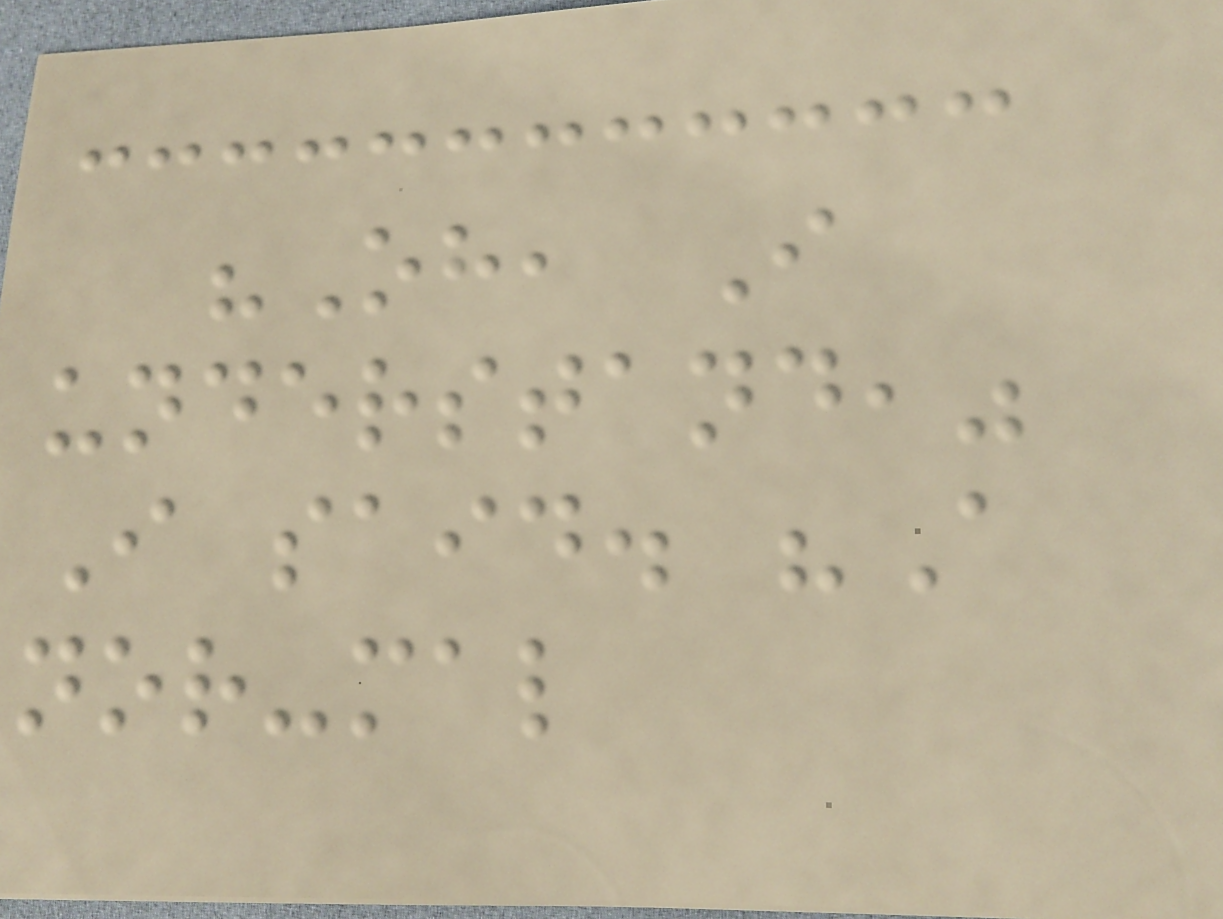"Oh, I
understand,"
I said. "A
nor-mal
